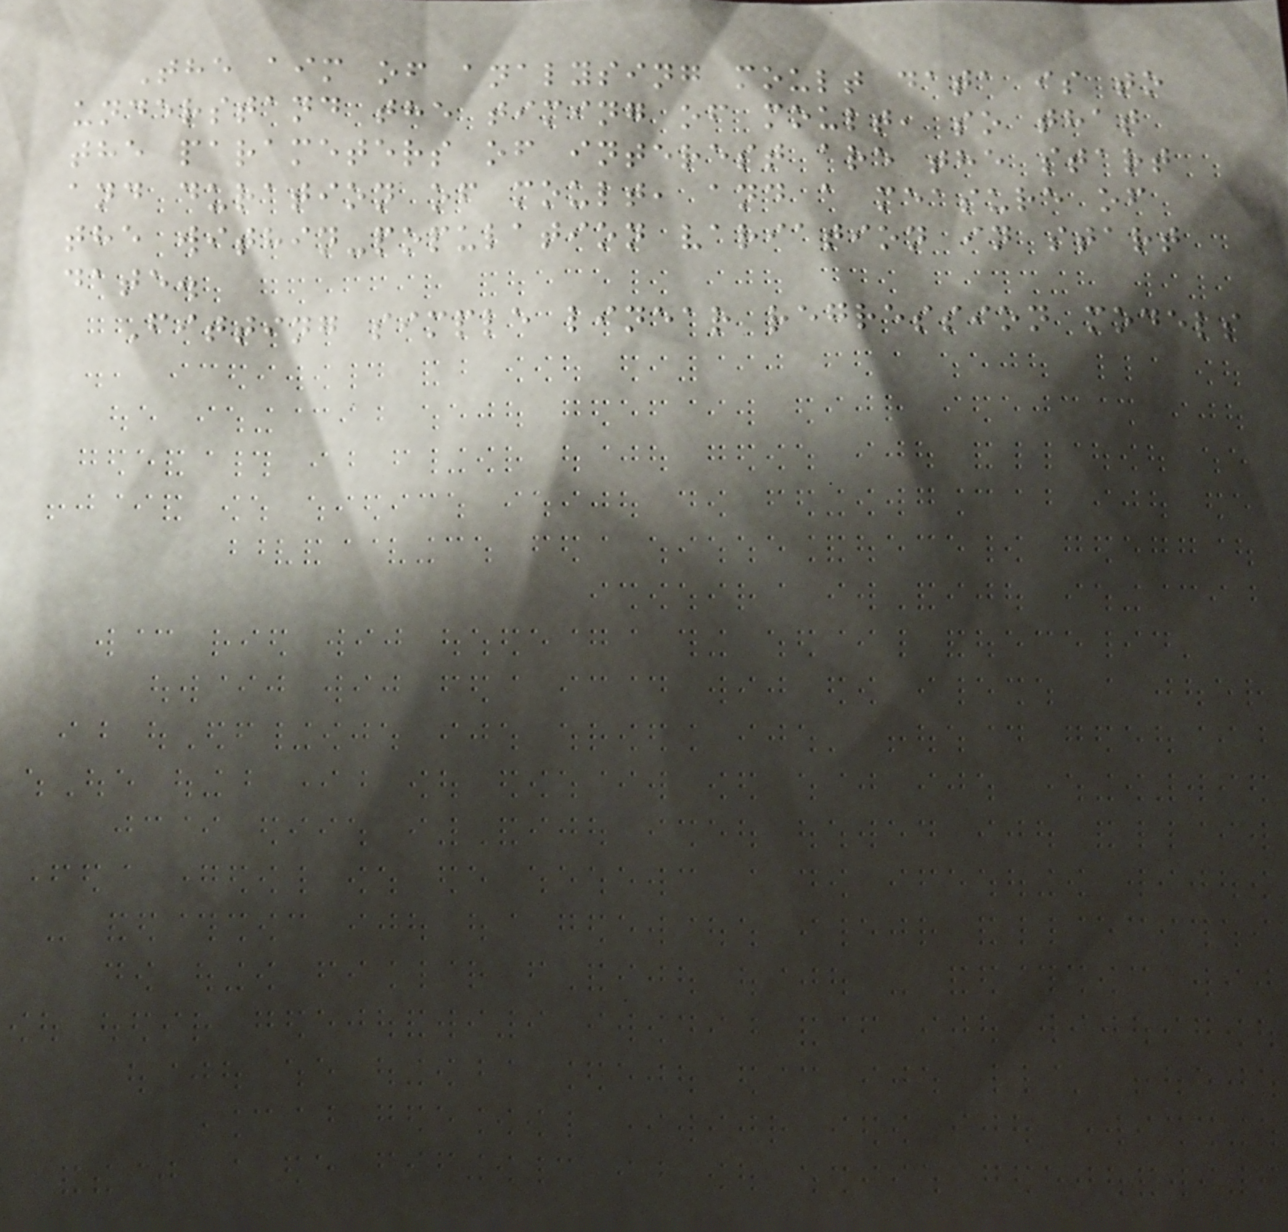The aim of analysing moult data is to
understand the timing of moult, so that
the parameters of interest are the start
and duration of moult, and a measure of
the within-population variation in start
date.
Fitting simple linear regression models
